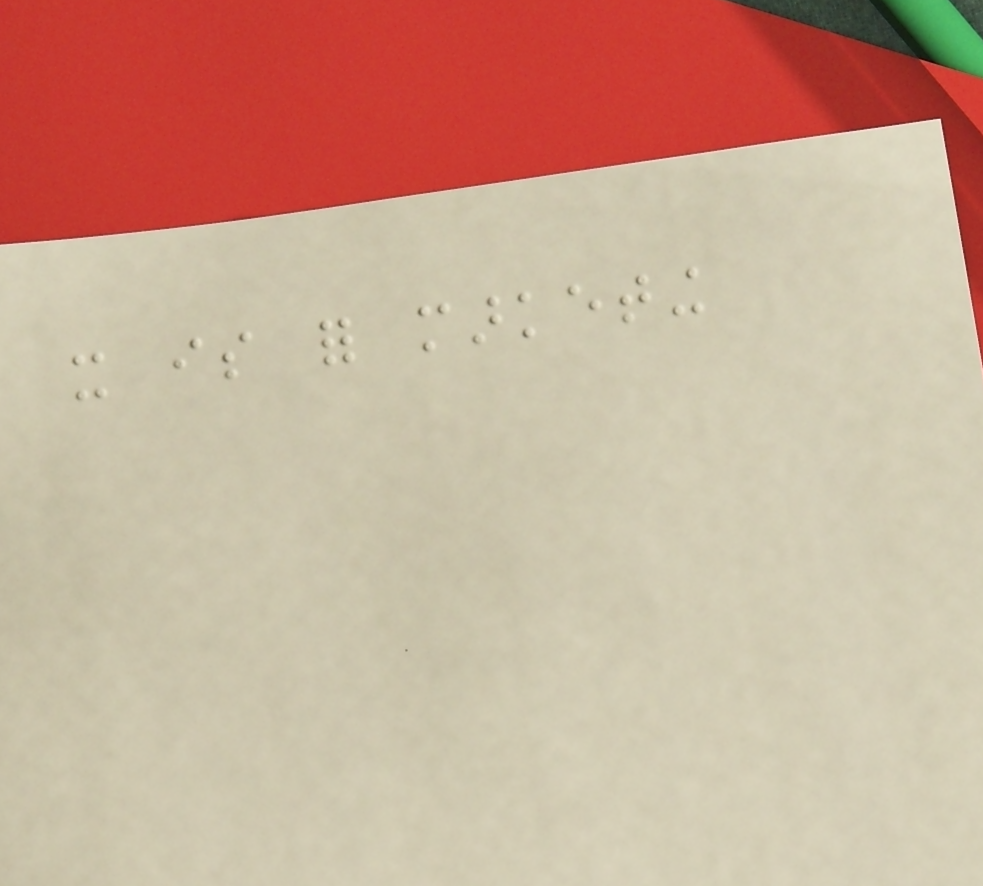it is for marketing
